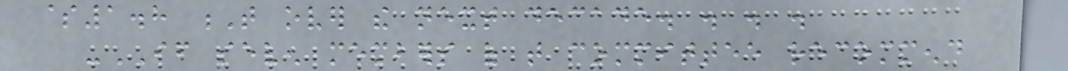$1.8 T over the next decade. . . .
-IF seven members of that committee recommend
